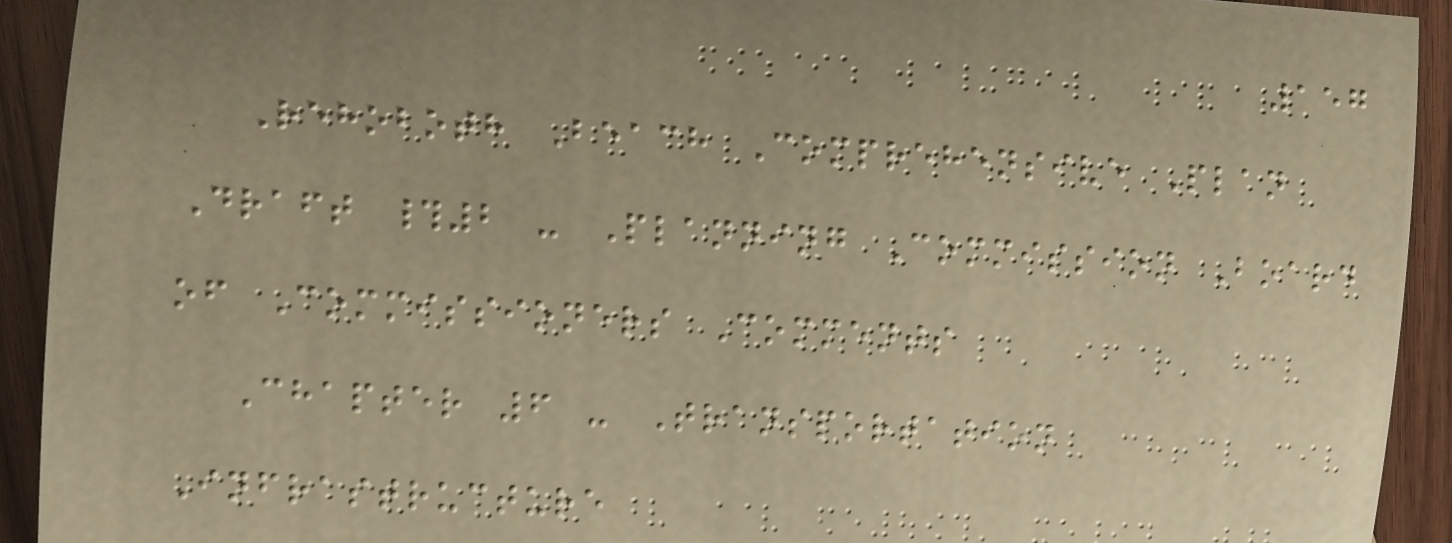157
Rehoboth Beach Comprehensive Plan
Draft #2 - Planning Commission Board
of Commissioners Comments
Chapter 6 - Transportation
Infrastructure
